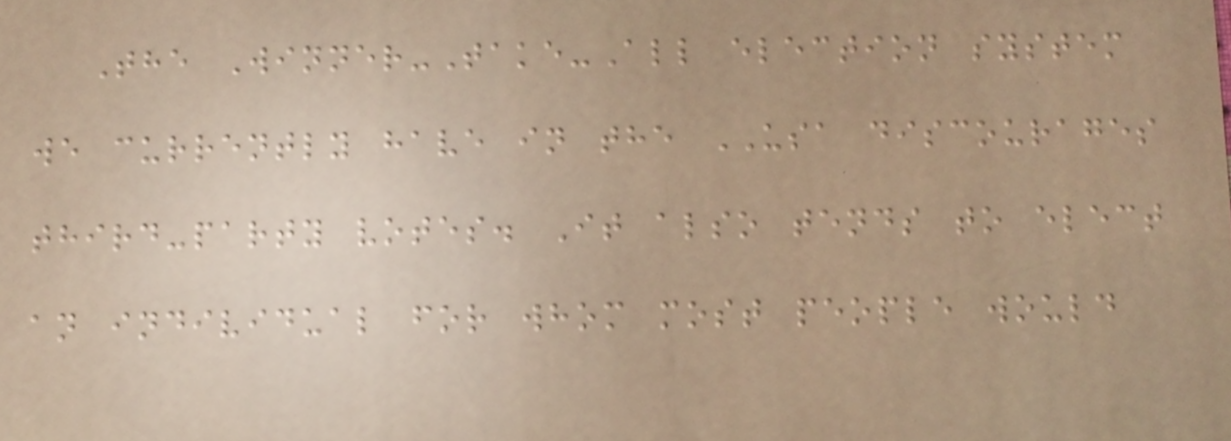The Winner-Take-All election system
we currently have in the USA discourages
third-party votes. It also tends to elect
an individual for whom most people would
